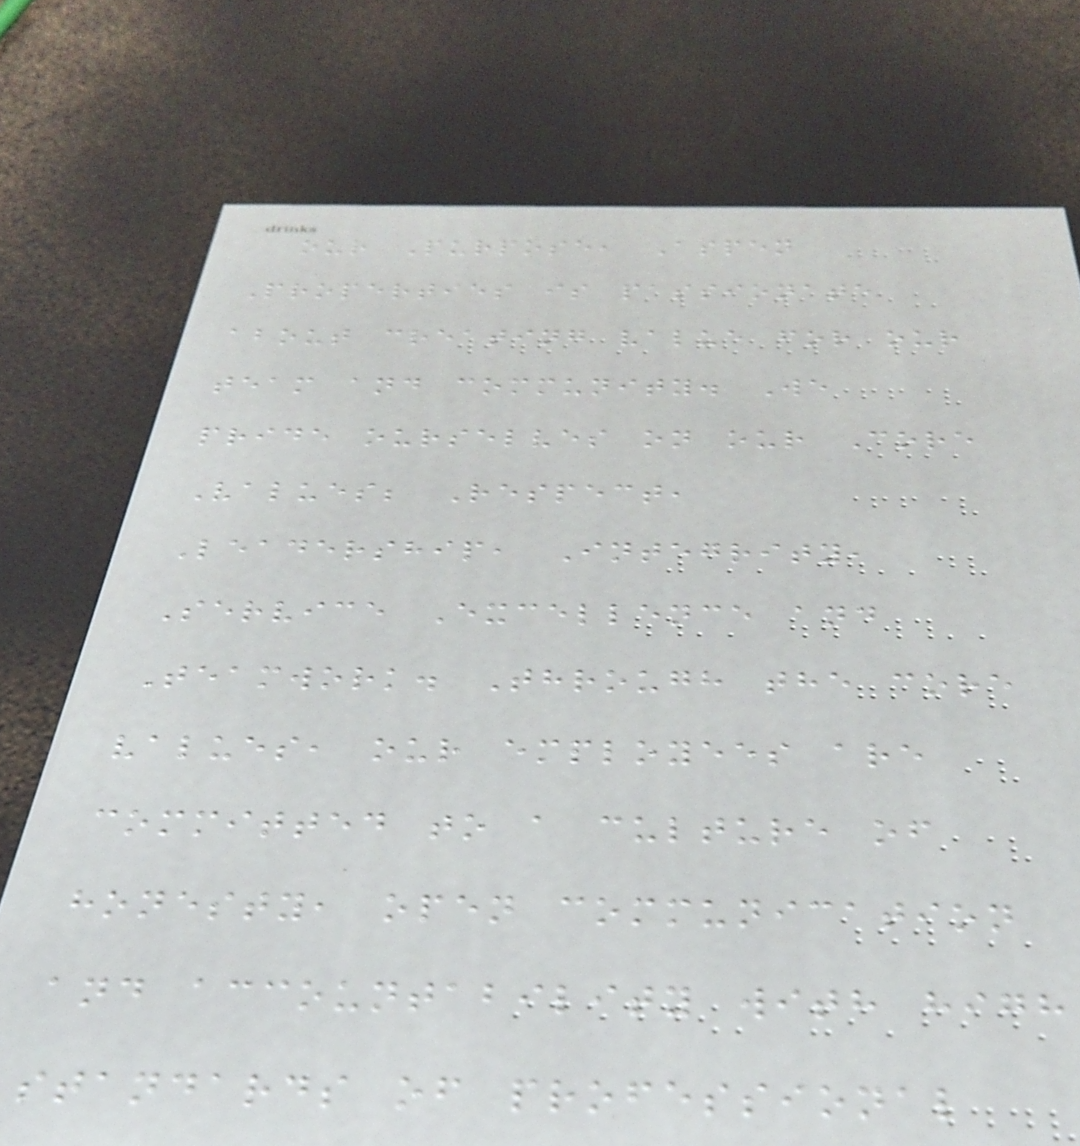our Purpose, Aspen
Properties is passionate
about creating value for our
team and community. We
pride ourselves on our Core
Values; Respect,
Leadership, Integrity,
Service Excellence and
Teamwork. Through the core
values, our employees are
committed to a culture of
honesty, open communication
and accountability with high
standards of professional
